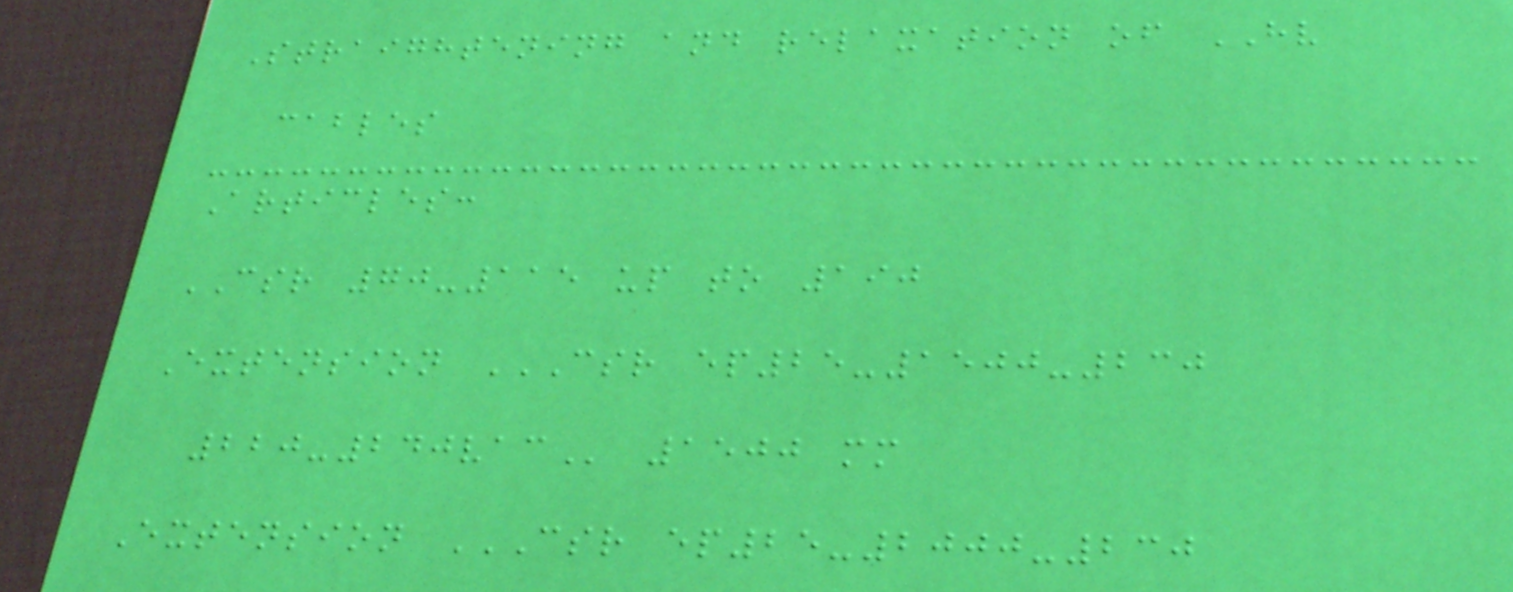Straightening and relaxation of HV
cables
Articles:
CSR 70-115 up to 190
Extension CSR EP25-1500-230
220-240VAC 1500 mm
Extension CSR EP25-2000-230
